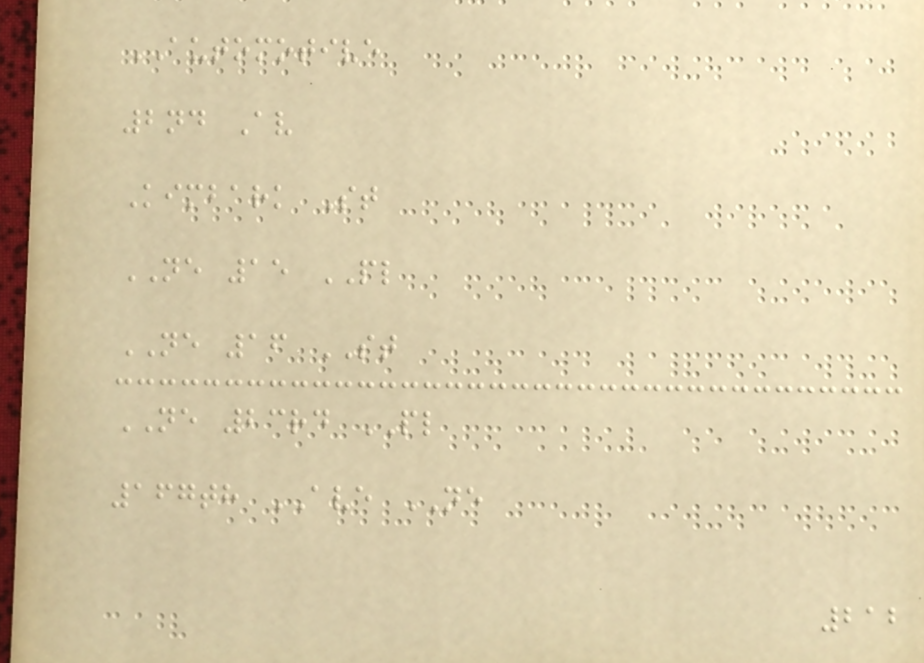AUTOMOTIVE
2nd Av
Kimbark St
NE 15 PL
NE 16 ST
NE 23rd PL
167th AVE NE
212
